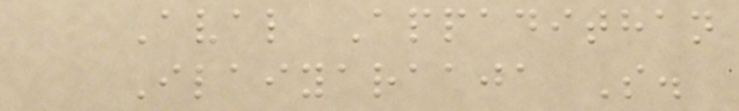Aval Appadithan
Ilaiyaraaja S.
